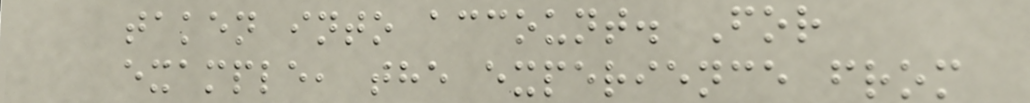taken into account. For
example, the experience from
